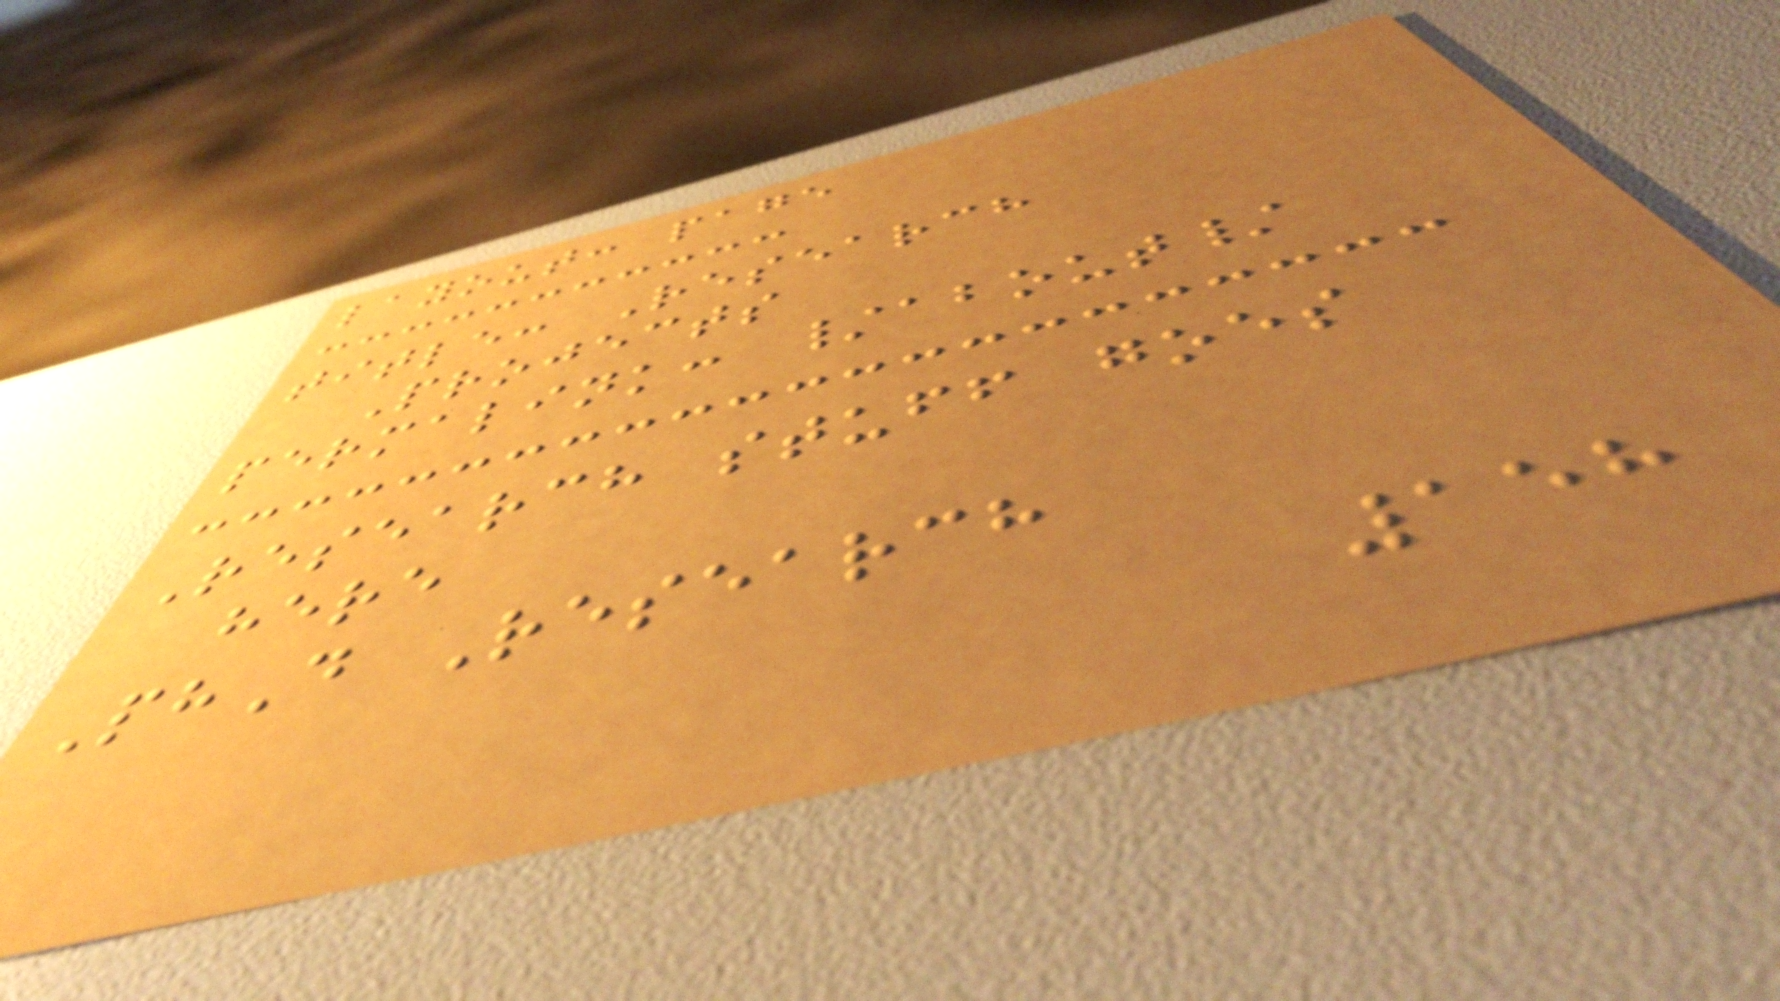layout: page
title: Research
Projects
permalink: /about/
Research stuff goes
here
PhD Research
158
